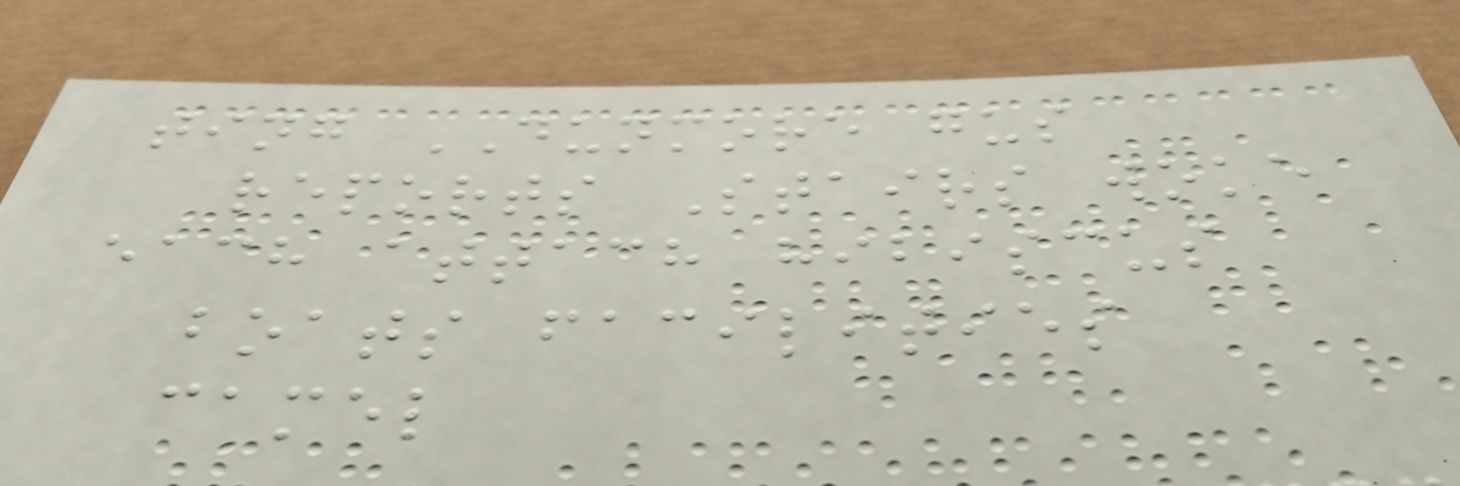ting DUNMORE gus
reports Stairs woke
each attach hibiscus
boats facilities
camel
